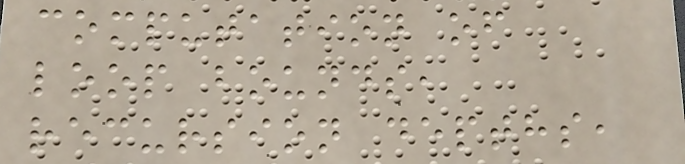computation of
loop bounds,
recursion depths,
